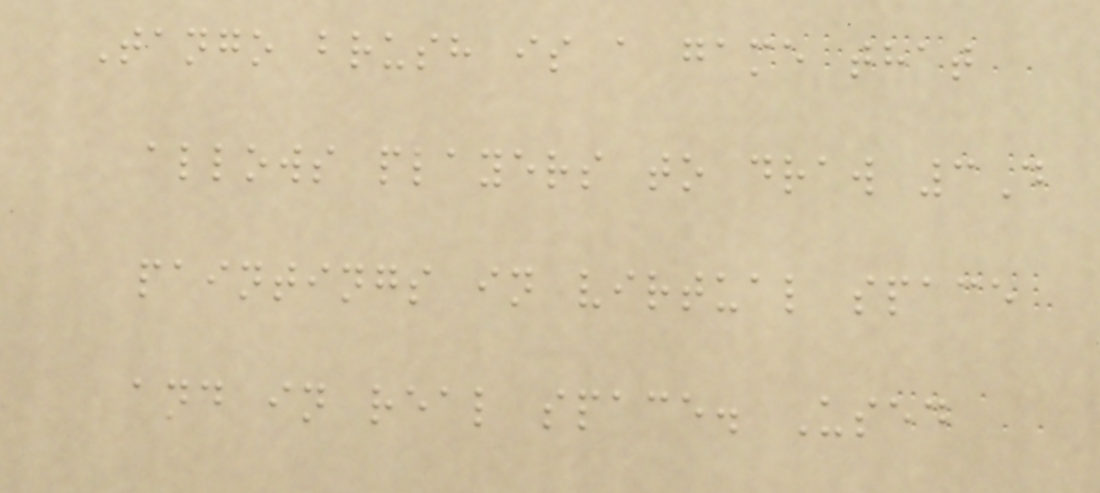Tango brush is a game that
allows players to draw 3D
paintings in virtual space
and in real space. Used
